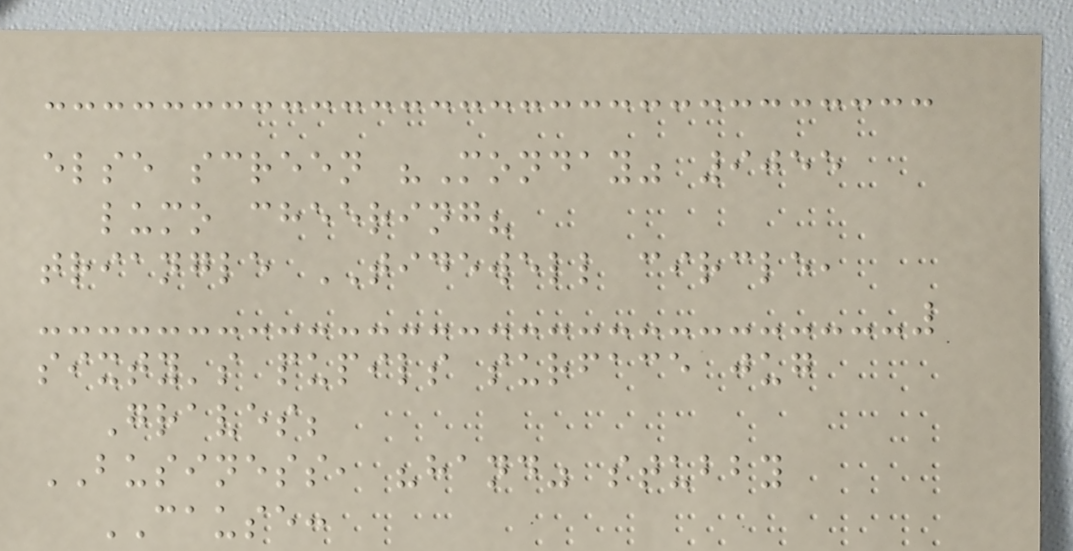else screen "Monday" 9055
lumo cheering?
triangle TIDEWELL circle,
sixty's pupils surface jug
Graves;
BUSINESS, "hand" stubby
CAUSE:
